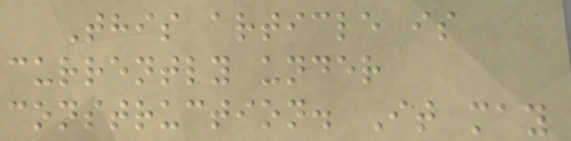This article is
currently under
construction. It may
